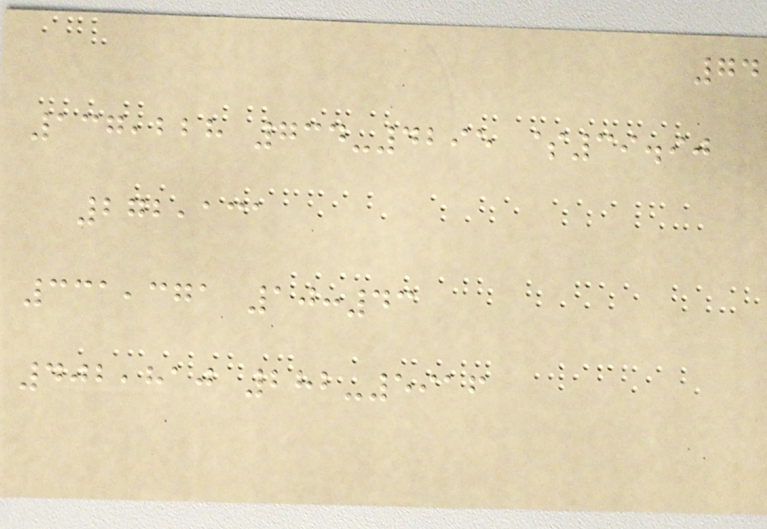74
137,228 734-4295 $39.90
272,131
331,371 10:43
402,810 282-5916
